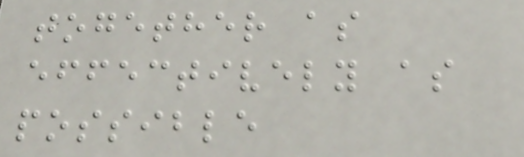together as
effectively as
possible
